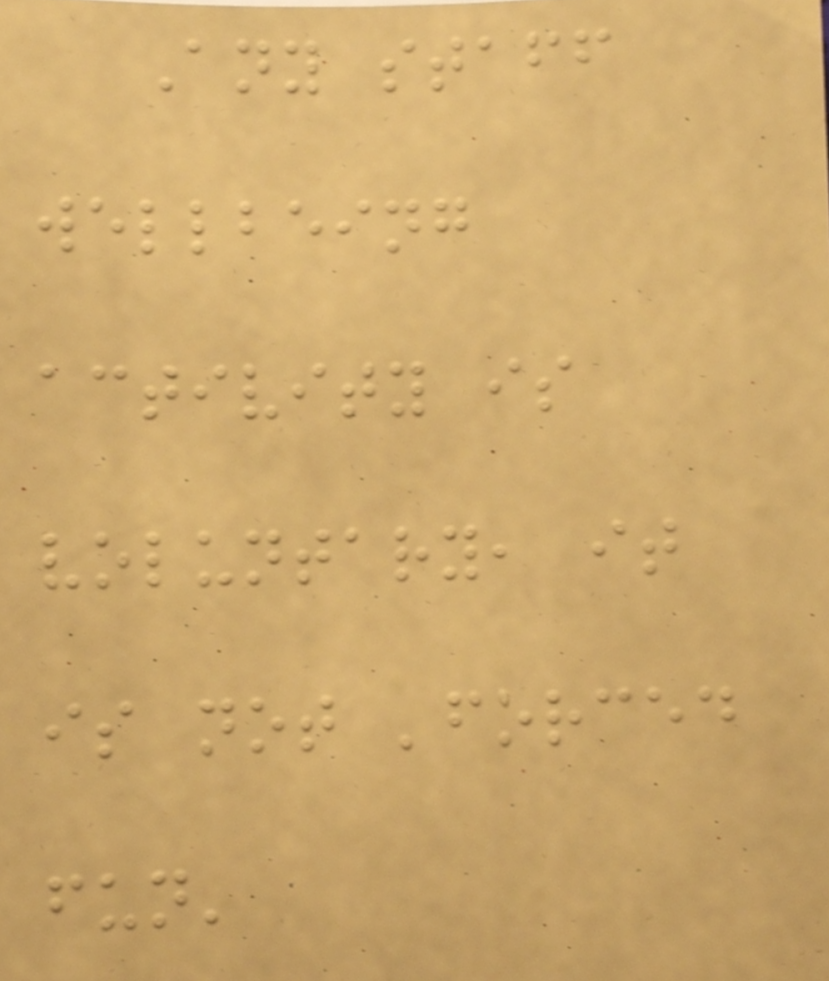Any staff
wellbeing
activity is
voluntary, it
is not 'forced
fun'
